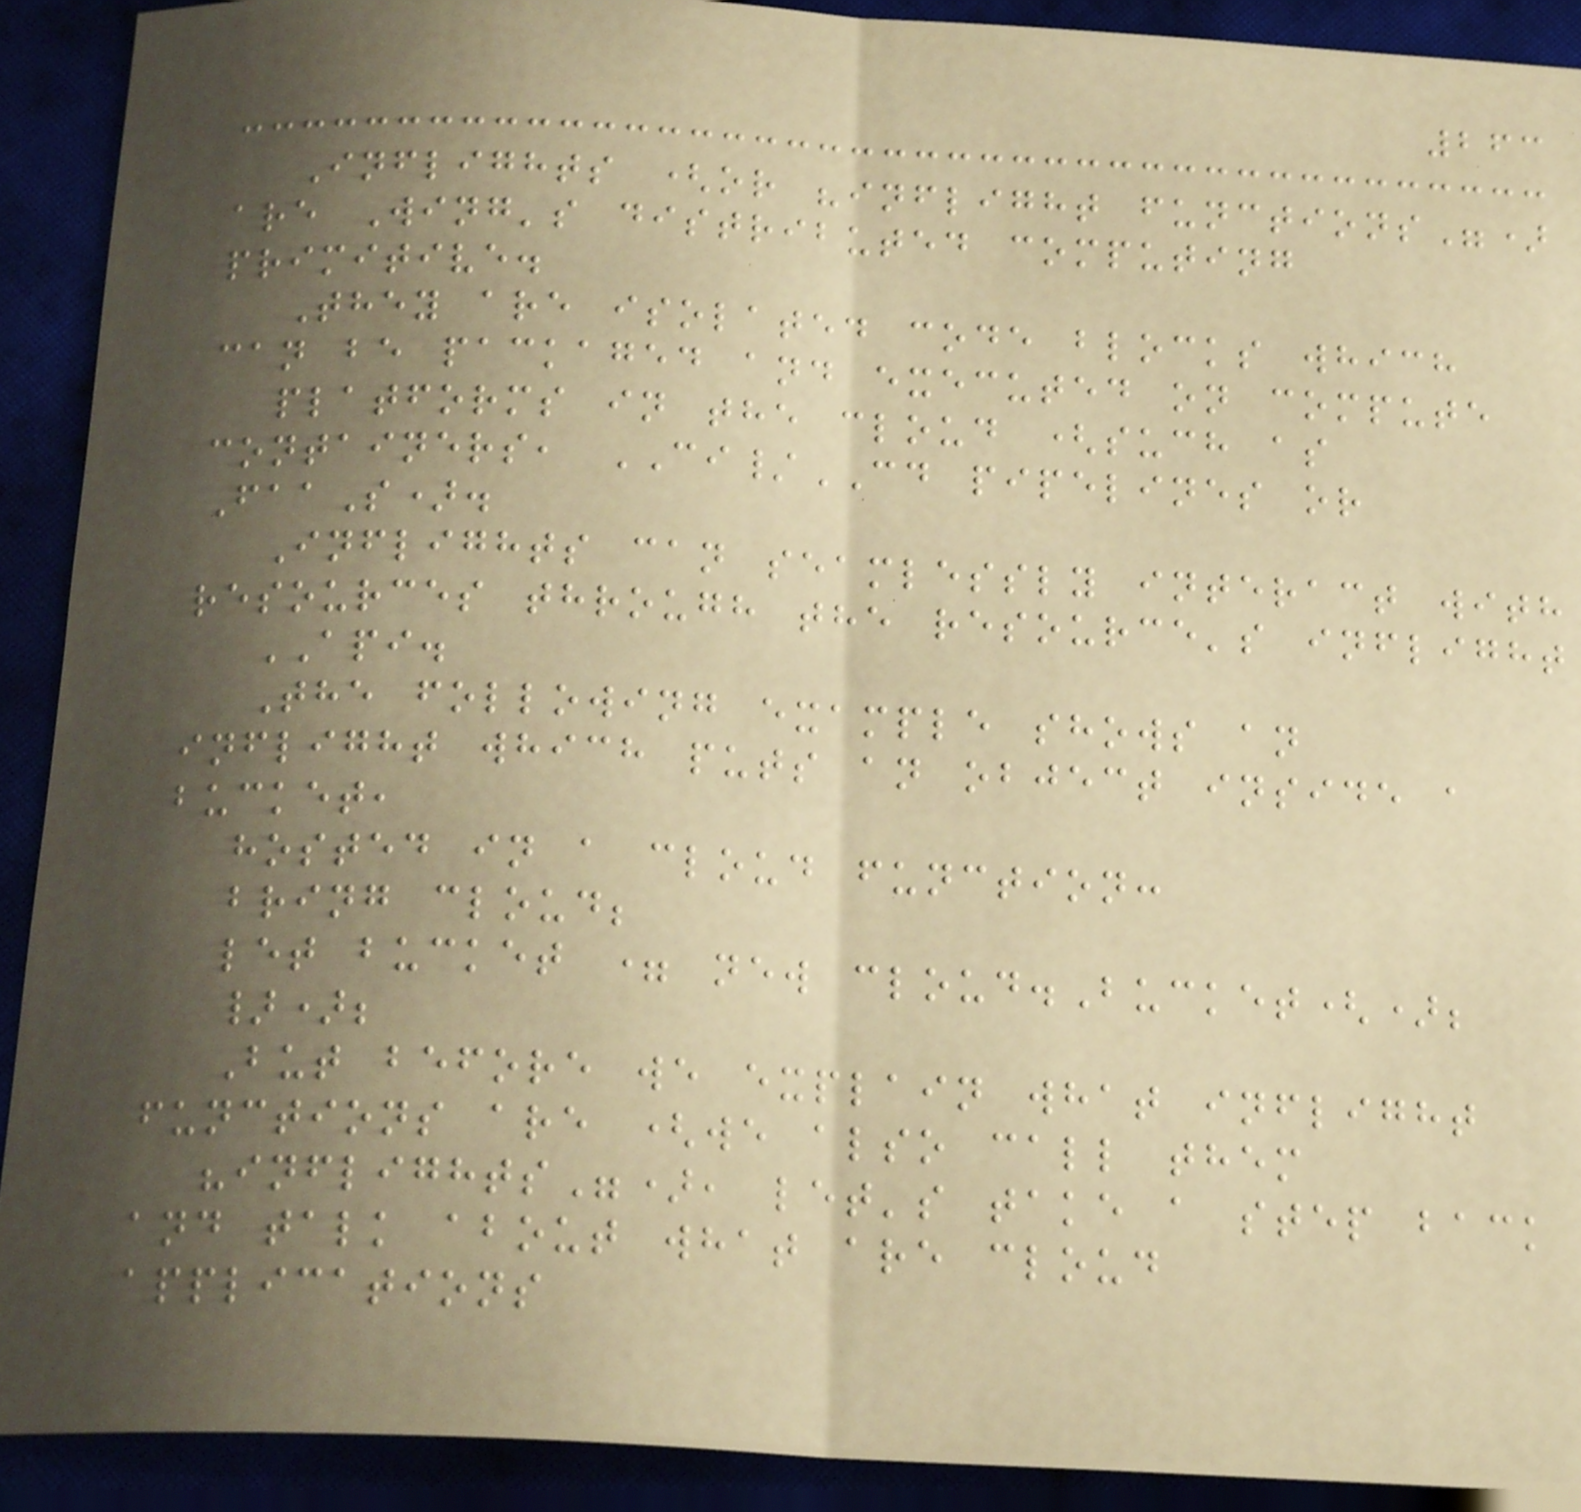263
Inflights (or "inflight functions")
are Wing's distributed computing
primitive.
They are isolated code blocks which
can be packaged and executed on compute
platforms in the cloud (such as
containers, CI/CD pipelines or
FaaS).
Inflights can seamlessly interact with
resources through the resource's inflight
API.
The following example shows an
inflight which puts an object inside a
bucket,
hosted in a cloud function:
bring cloud;
let bucket = new cloud.Bucket();
});
But before we explain what inflight
functions are (we also call them
"inflights"), let's take a step back
and talk about what are cloud
applications
